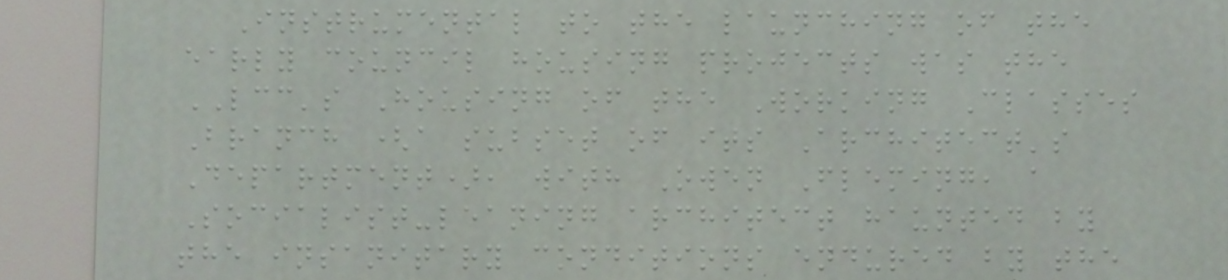Instrumental to the launching of the
early council housing projects was the
LCC's Housing of the Working Classes
Branch (a subset of its Architect's
Department), with Owen Fleming, a
Socialist-leaning architect haunted by
the insanitary conditions endured by the
